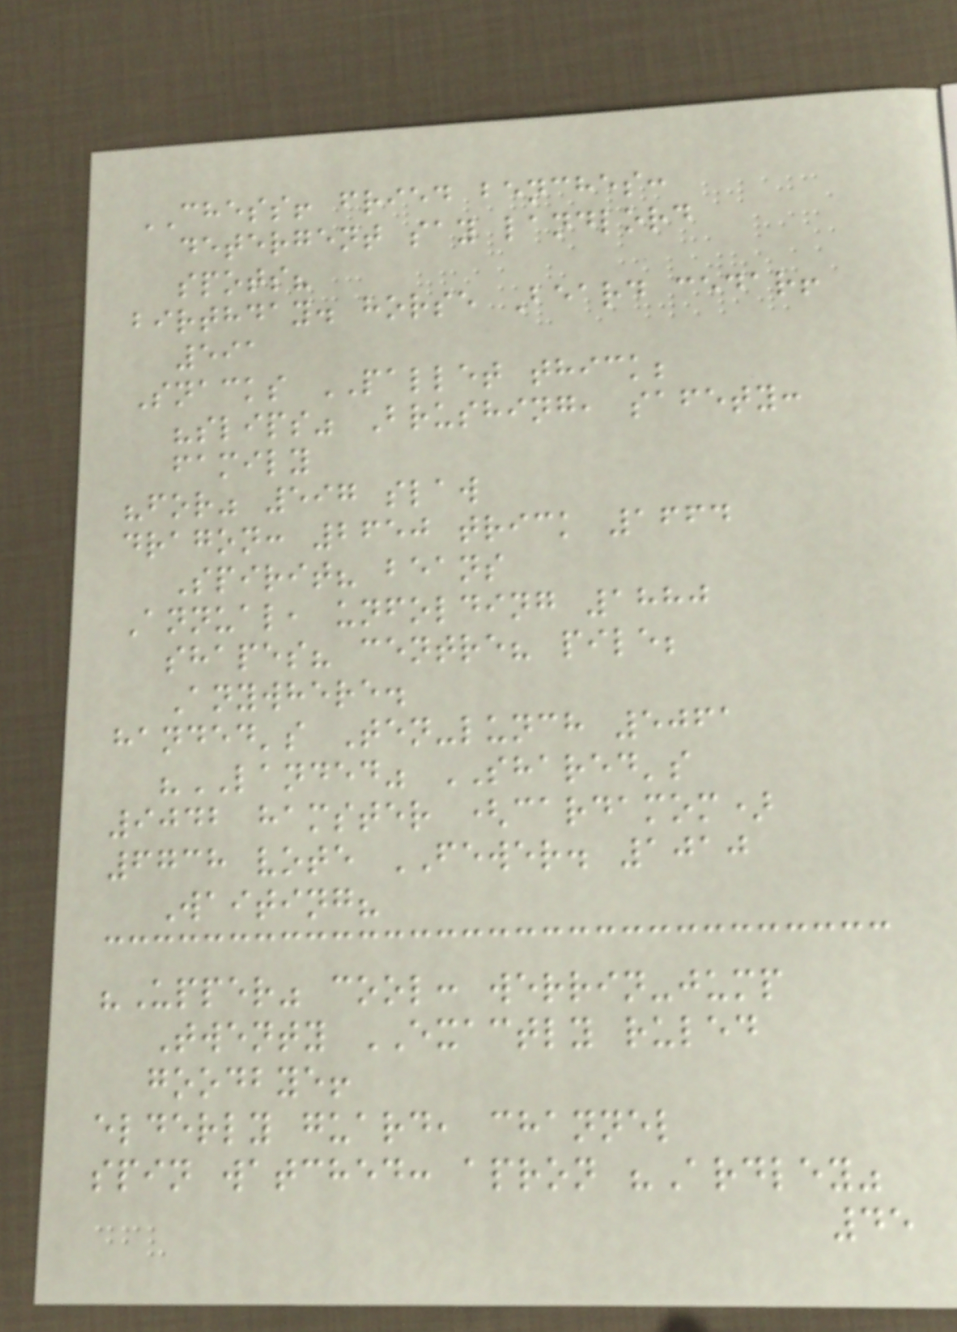CHESS! fried benches:
detergent say landlord
spots?
birthday. horse Beard cedar!
591
Snacks PALLET thick;
"slips" Brushing, safety:
family
"for" 597 slaw
dragon: 2650 trick 1664
Spirit? beans
Annual, unfolding 1880
shapes? centre? pile;
Anywhere.
handed's Ten-lunch 5061
"LANDED" SHARED's
9042 hamster (cardamom)
6738 vote FEWER. 1010
Waiting?
"Upper" cool: werrin-jump
Twenty EXACTLY ruled
goodbye!
elderly guard, channel
spin watched: apron "Ardley"
45
